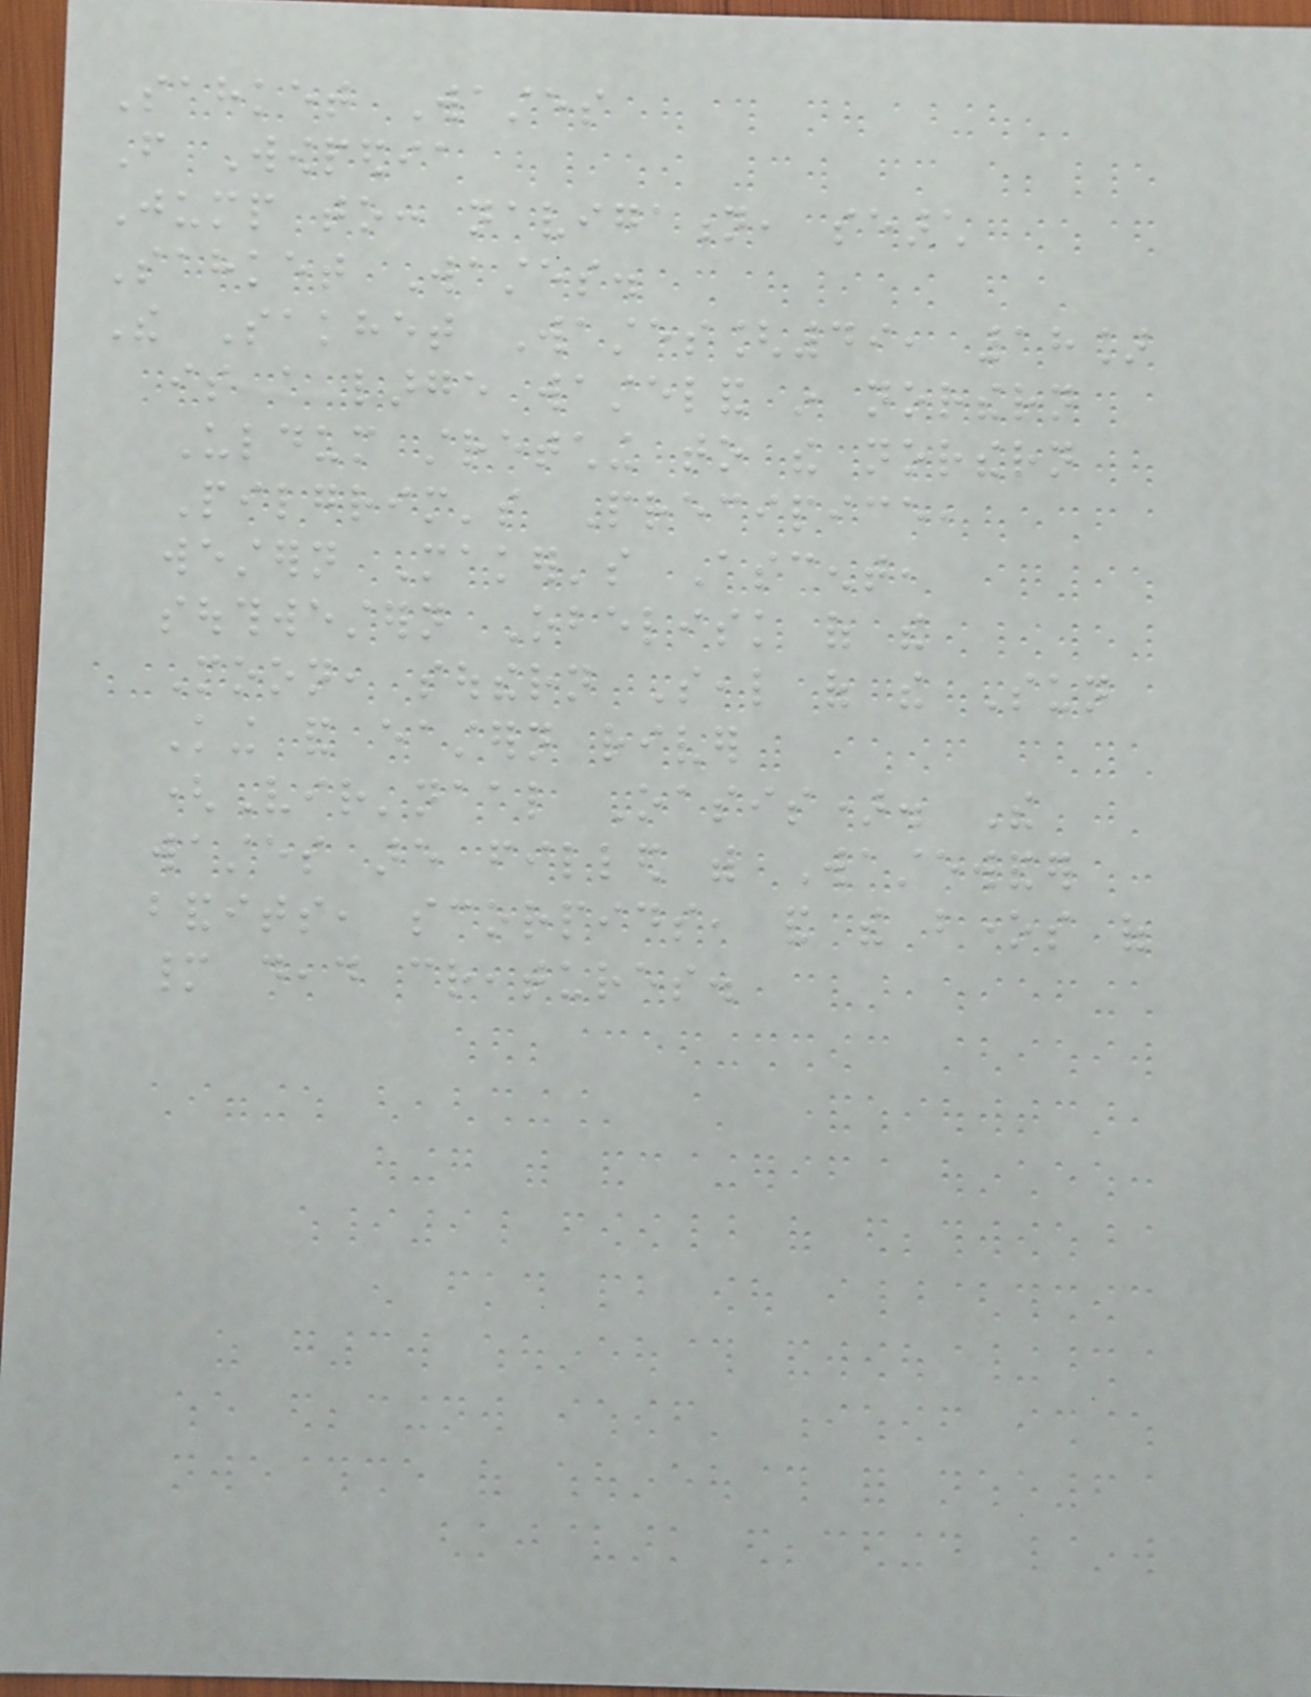Sahket Wastes
From Wowpedia
Jump to: navigation, search
Sahket Wastes.
The Sakhet Wastes[49, 18]
is a large wasteland in northern
Uldum stretching to the northern
Pilgrim's Precipice,
western Maker's Ascent,
southwestern Obelisk of the
Moon, southern Seal of the Sun
King and eastern river
(Vir'naal Oasis). The
wastes are filled with Wastewander
bandits, scorpids, and the bones of
many dead creatures.
